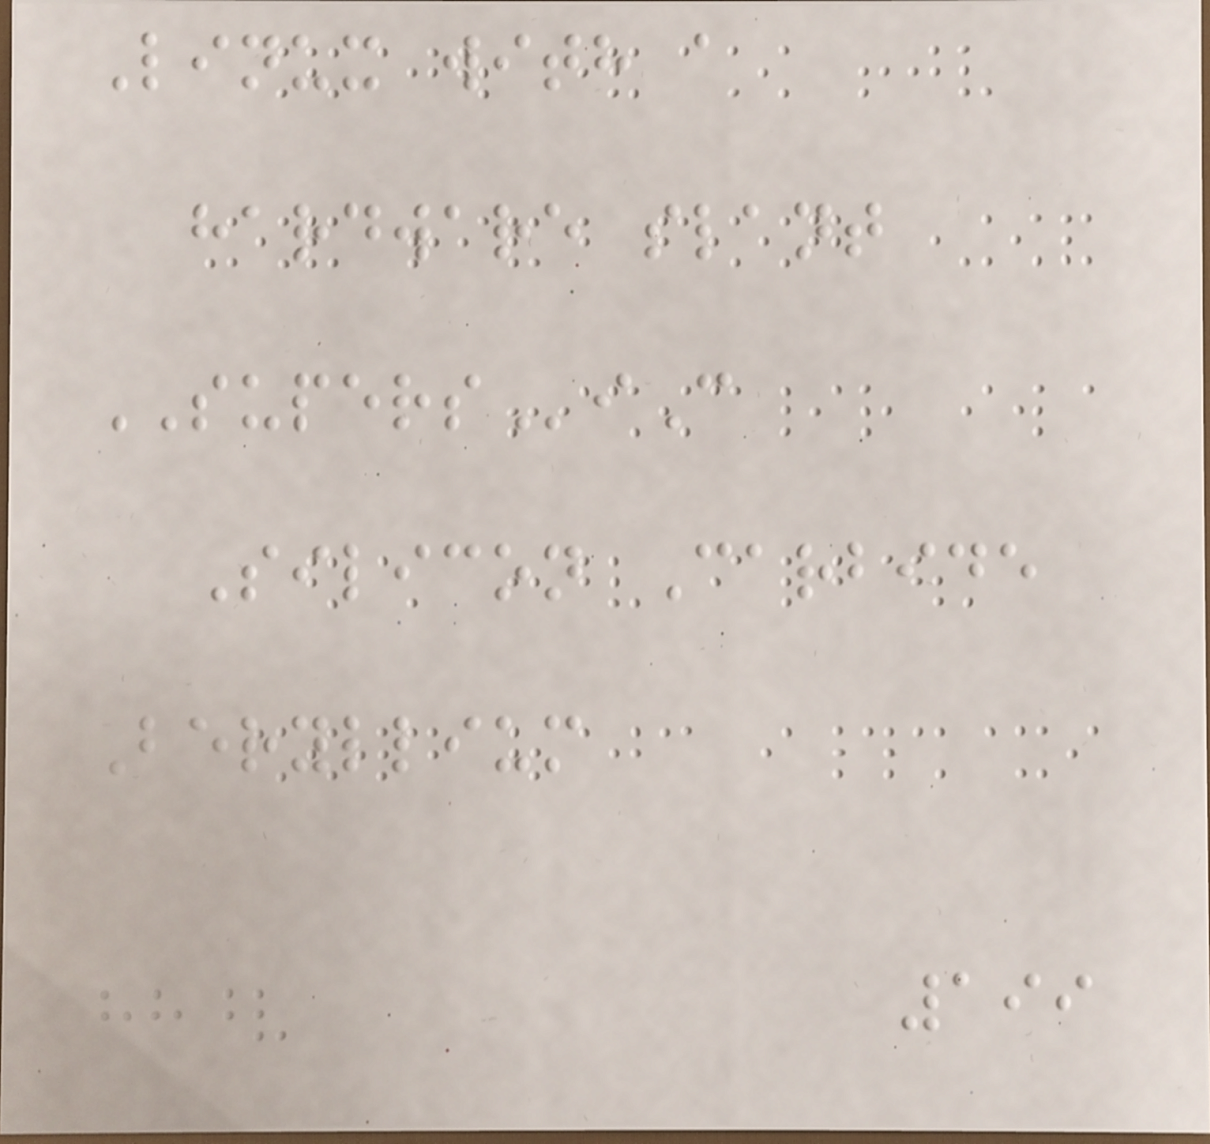Linux with a
hardware slant
SUPERSiC
Silicon Carbide
Beryllium
199
